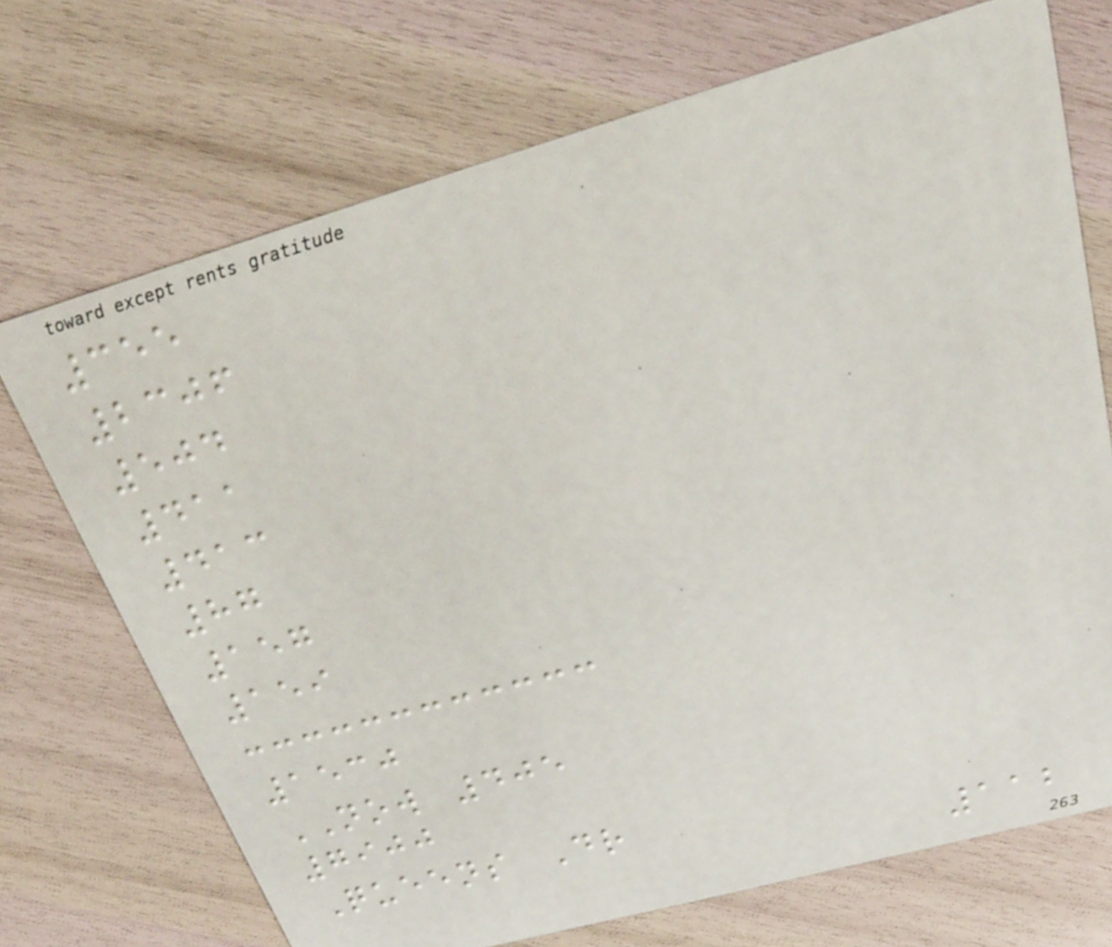355
2306
504
411
413
87
157
159
1530
NOW 405
7900
Queens Dr
112
